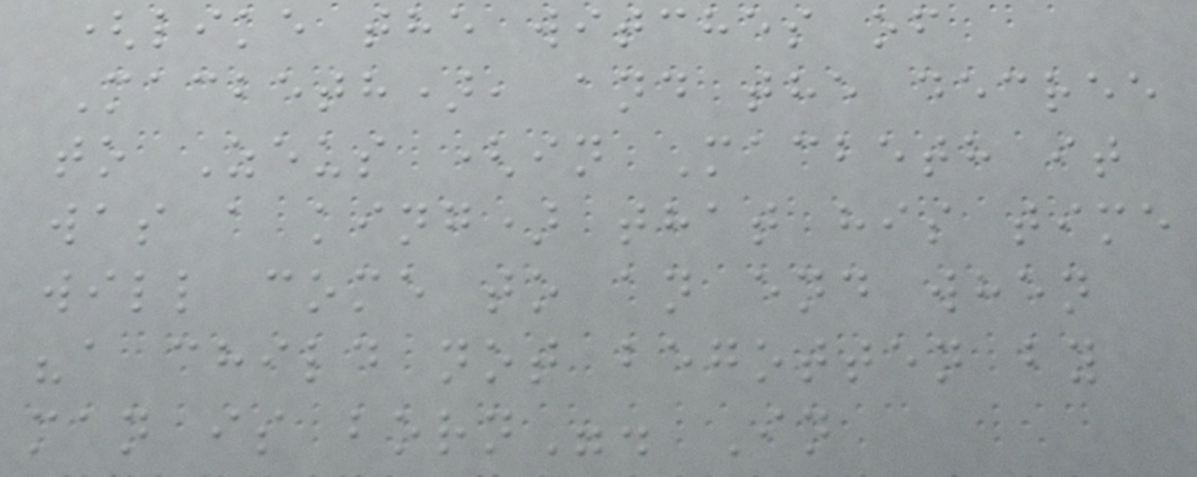(like the witches of
Macbeth), and the decree
to Zeus (in Macbeth it
was a king) that his time
will come to an end when
"a child not begotten by
man is born". In
